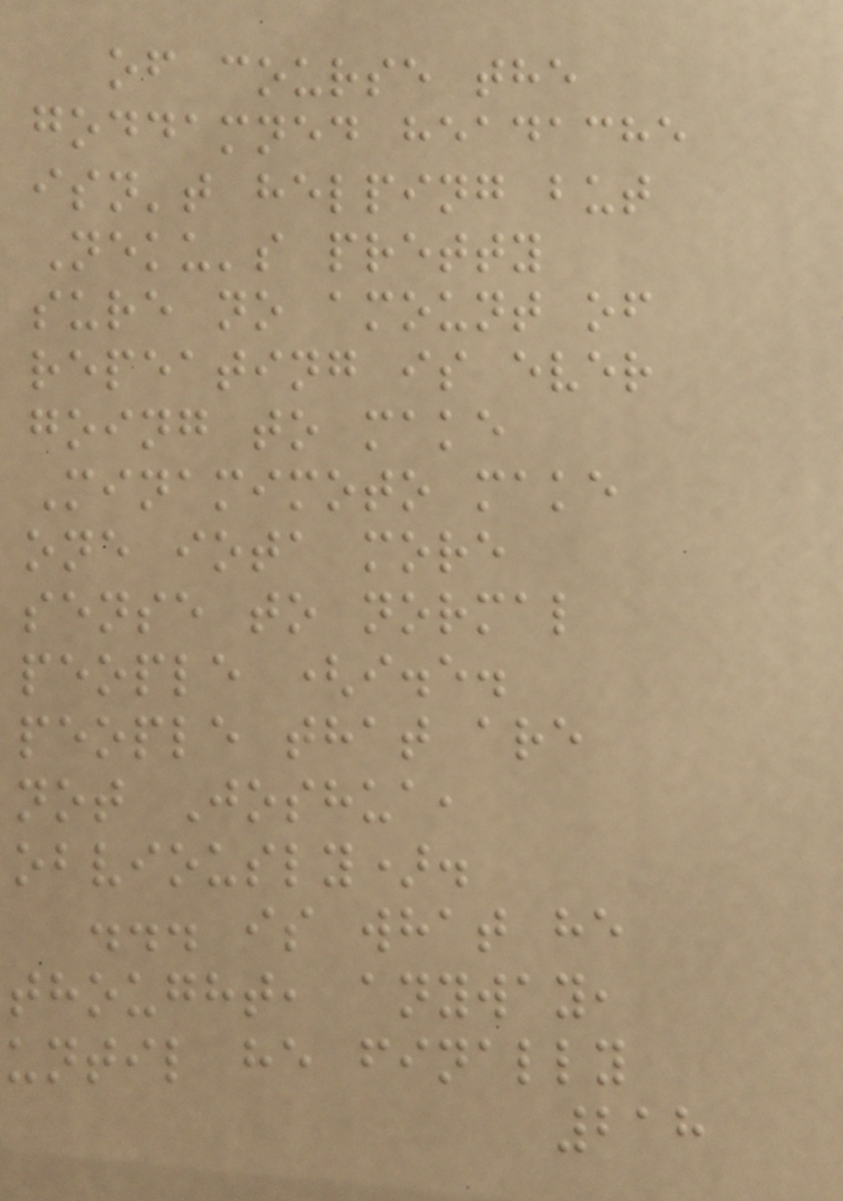of course the
goddamned headache
isn't helping but
Neku's pretty
sure no amount of
repeating is ever
going to make
Minamimoto make
one iota more
sense to normal
people (i.e.
people that are
not Joshua,
obviously).
... is what he
thought, anyway,
until he finally
218
